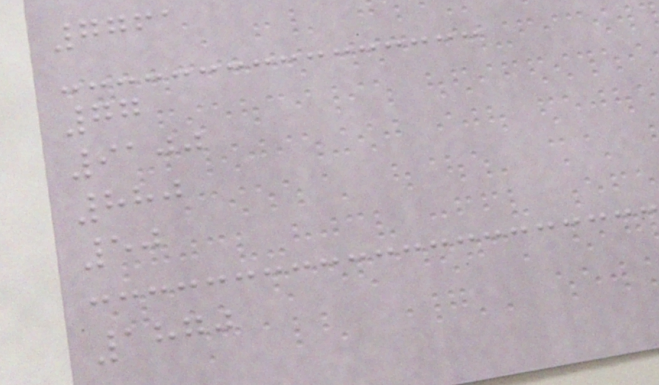7761
77
9100
880
50
1870
